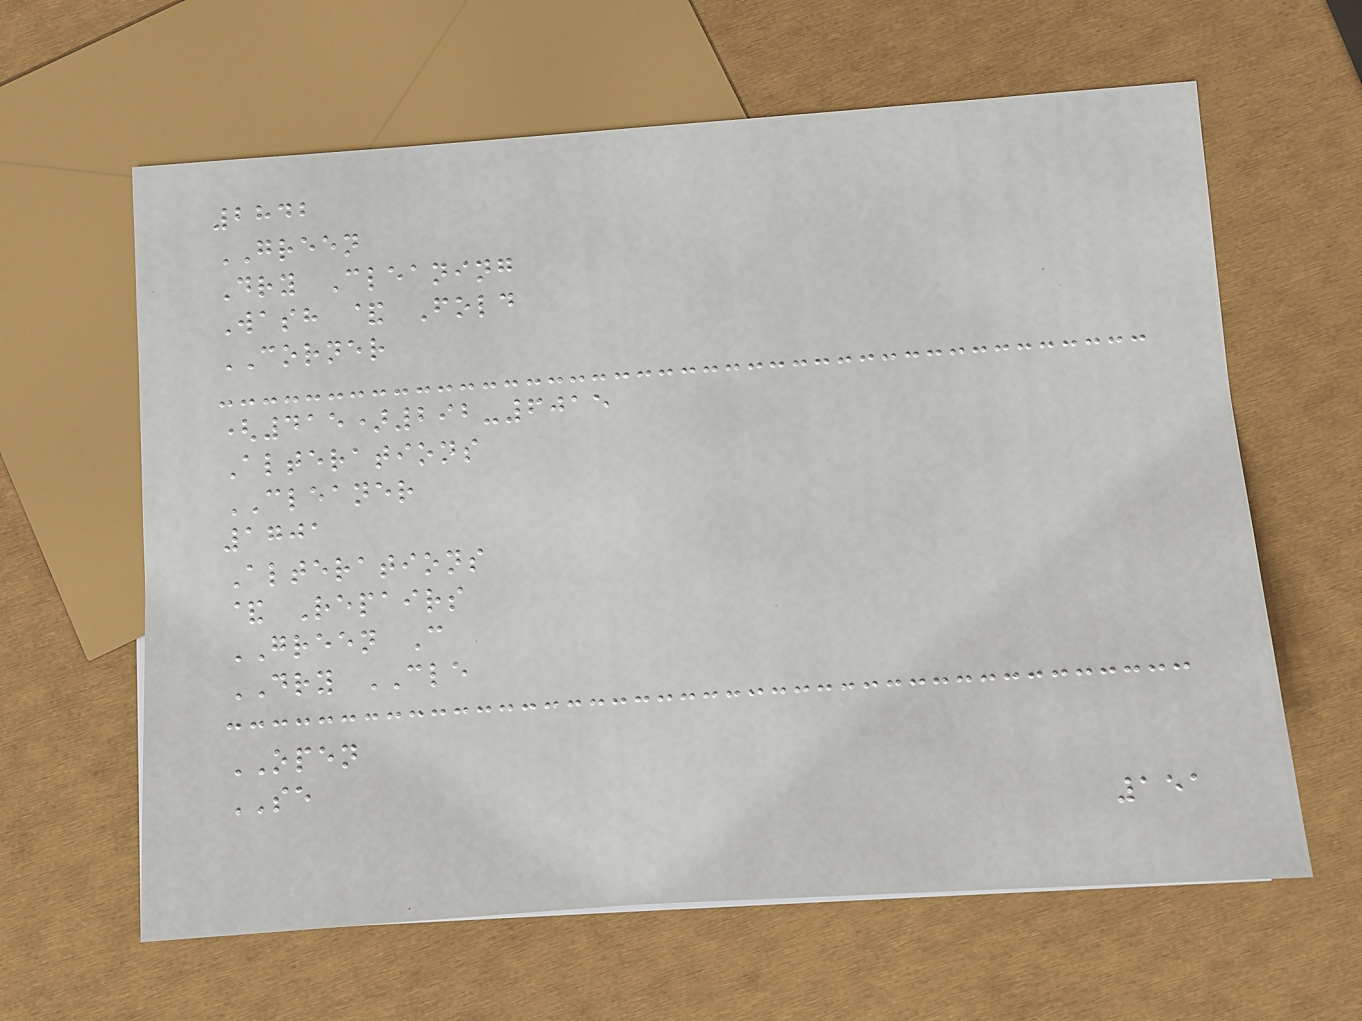2842
GREEN
Dry Cleaning
Wash & Fold
CORNER
(415)292-6015
Alterations
CLEANER
1701
Alterations
& Repairs
GREEN C
DRY CLE
OPEN
SE
151
